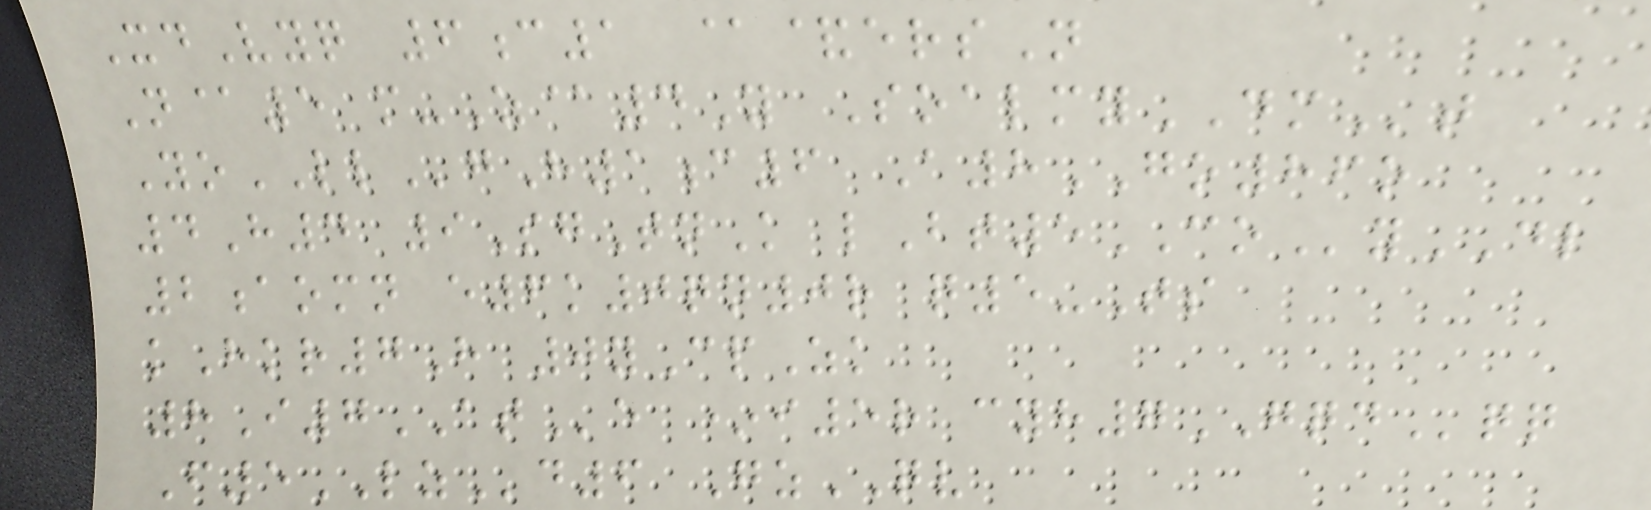XdVyq 6c1 @&ersN
N@5 m-Z@4Y SoalmyDMt
YoLLgH1c6 A8GO86o
4H4 9SgTnK lBt5COyDL
2aomn e6k0qn0r q5-Ts
kHkr7H 0yCpZk
8I7ATe *i5r cyh7GQDqq
F5LZd6 GzQV
